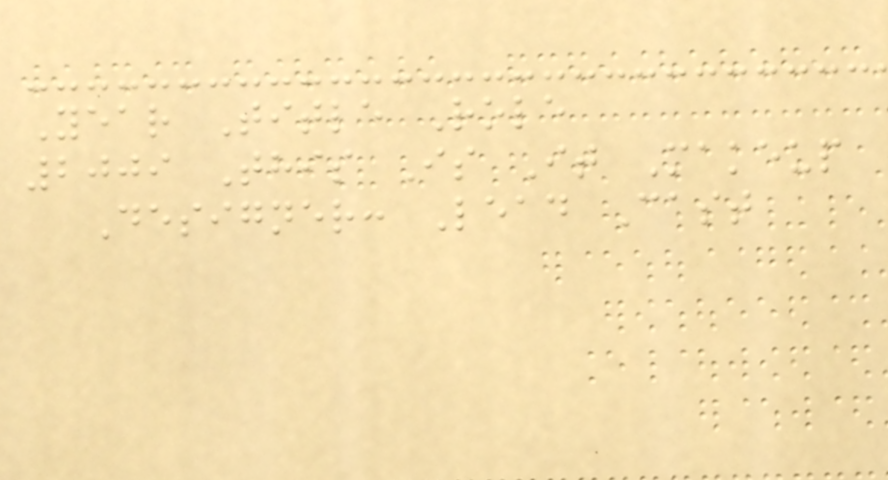Year Title Role
2009 This Is It Makeup
Designer: Lead Cast
